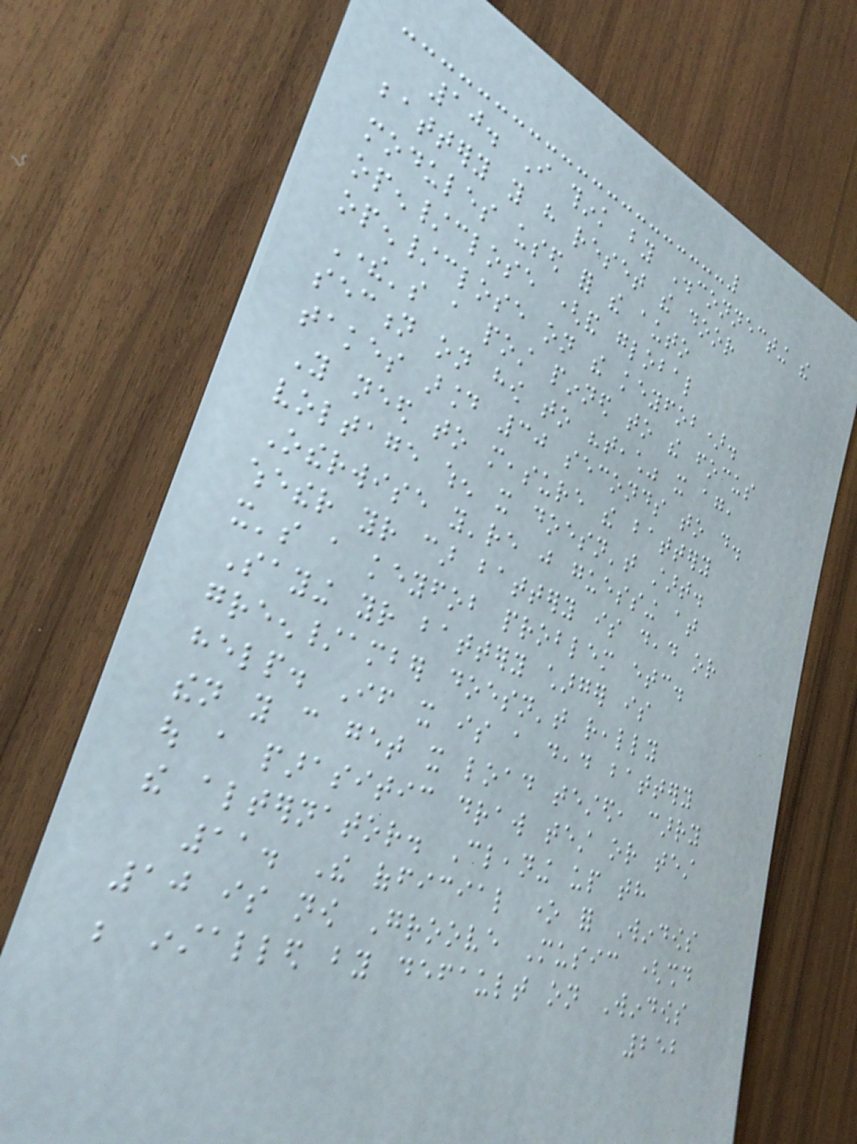10. I think by Disconnecting the
battery you have reset the door
modules used for the auto
open/close (and global
open/close on the keyfob).
There's a post pinned to the focus
section on how to "teach" it again,
takes around 30 seconds to do.
You need to measure the battery
voltage when it doesn't start.
Otherwise you're just guessing at
whether your car battery is dead or
it's a keyfob problem etc.
Saying your battery charger is
green/amber doesn't really
help. If it is a dead battery
then you can get it load tested, carry
out a parasitic draw test or test
the alternator. Cleaning up th
11. The official one for Windows
10 is now Groove Music (should
be installed by default on Windows
252
